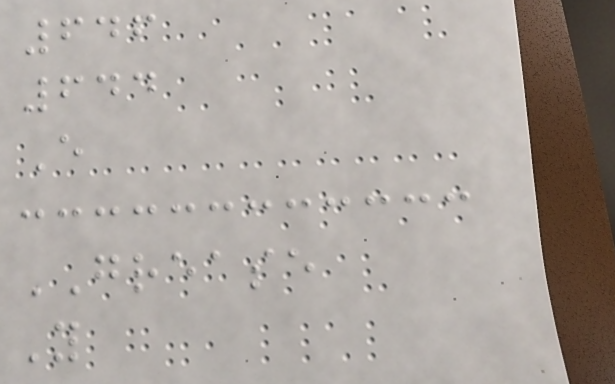646
644
E
GREASE
Y
